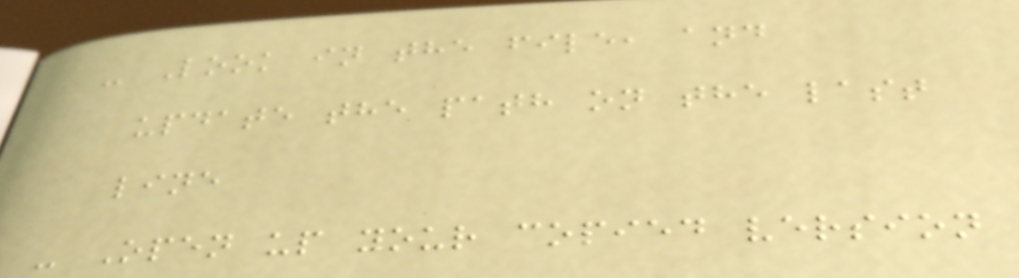- Look in the file, and
update the path on the last
line
- Open up your copied version
